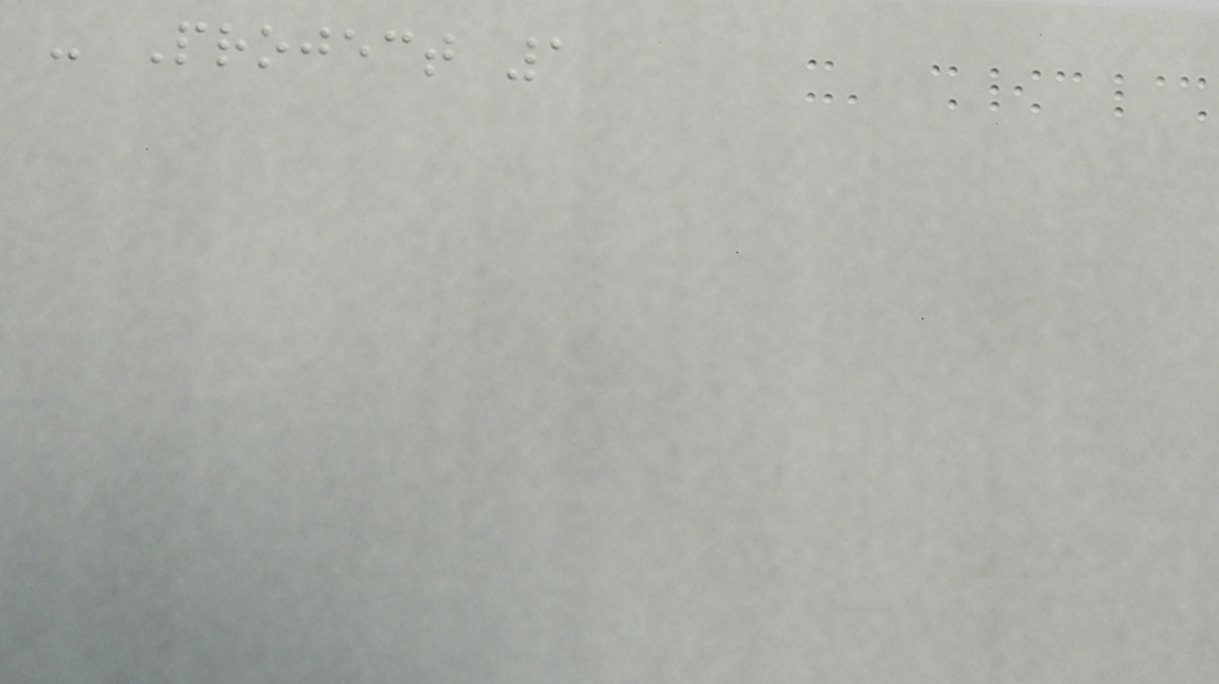- Project 1
